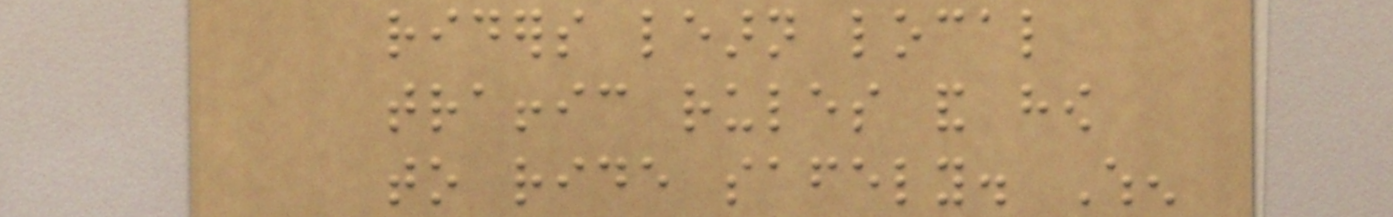riders learn local
traffic rules and how
to ride safely. When
